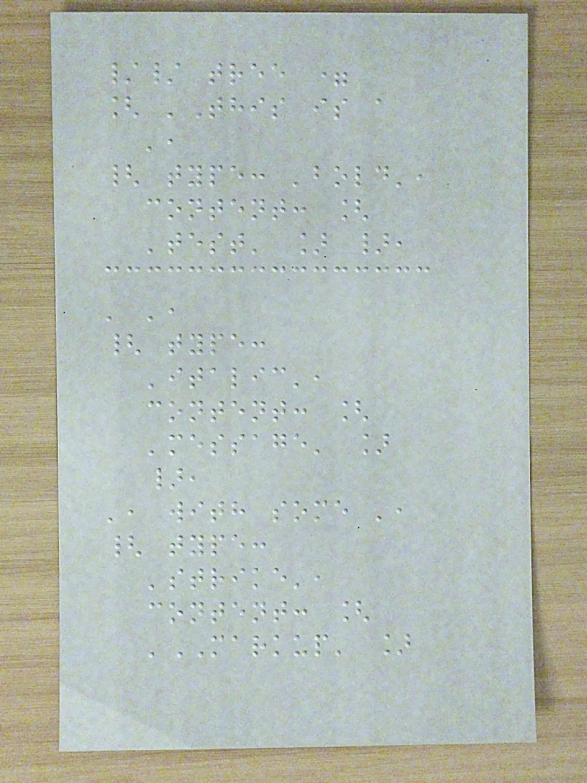// tree =
[ 'This is a
',
{ type: 'bold',
content: [
'test' ] },
' ',
{ type:
'italic',
content: [
'message' ]
},
', with some ',
{ type:
'strike',
content: [
'MARKUP' ]
